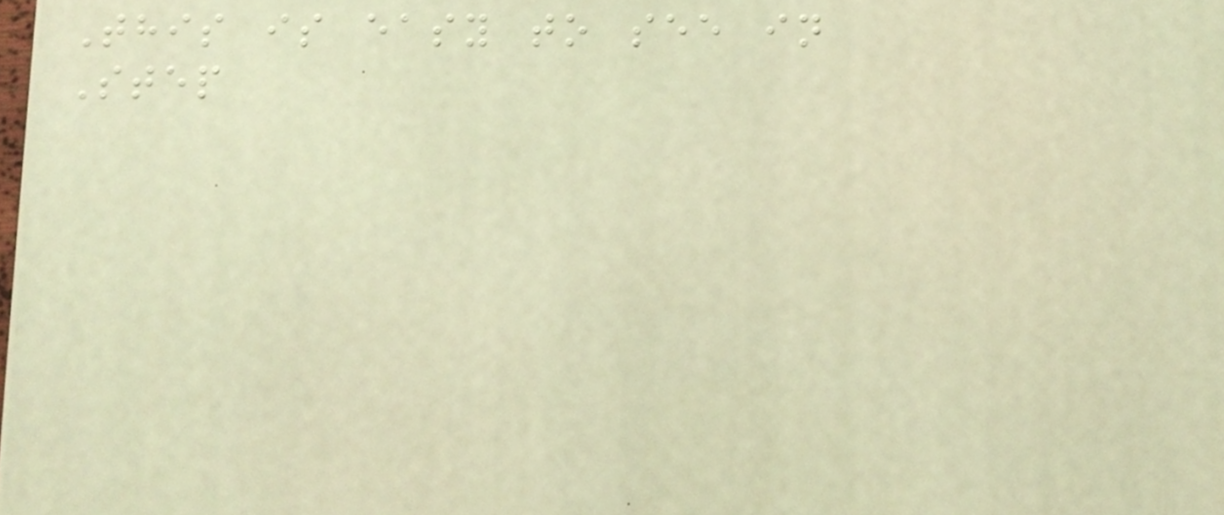This is easy to see in
Step
